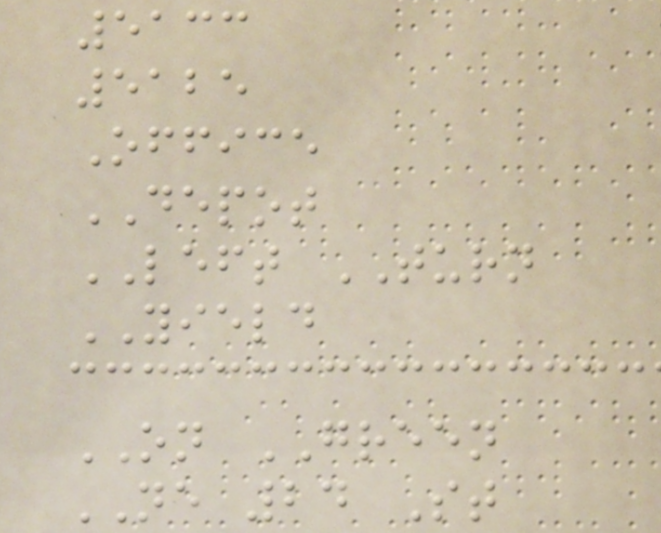5133
5125
Office
DEPOT
LEFT TURN
YIELD
ON GREEN
NE 24 St
